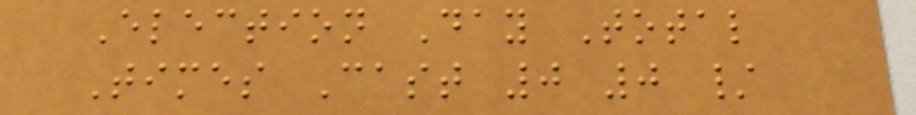Election Day Total
Times Cast 0 0 /
